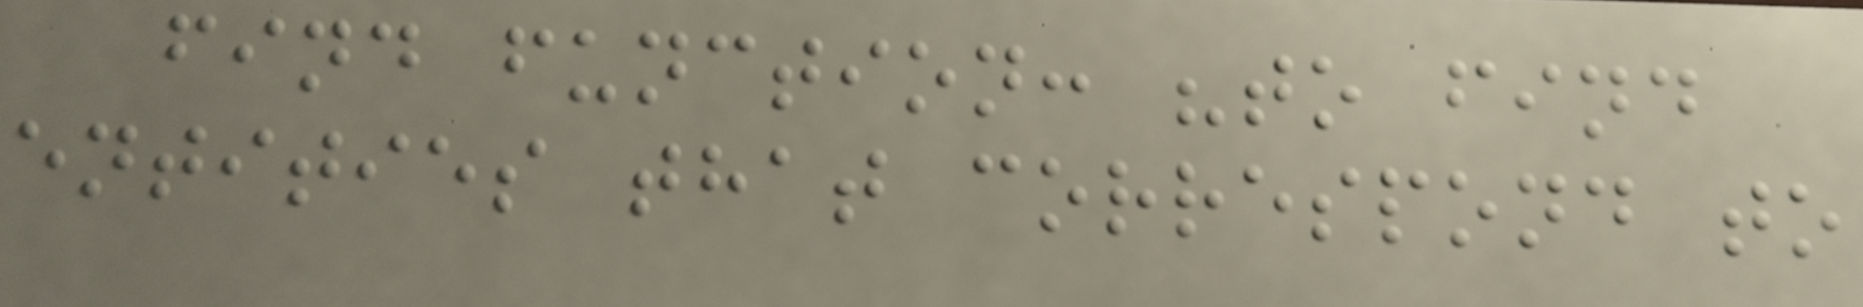find function: "to find
entities that correspond to
